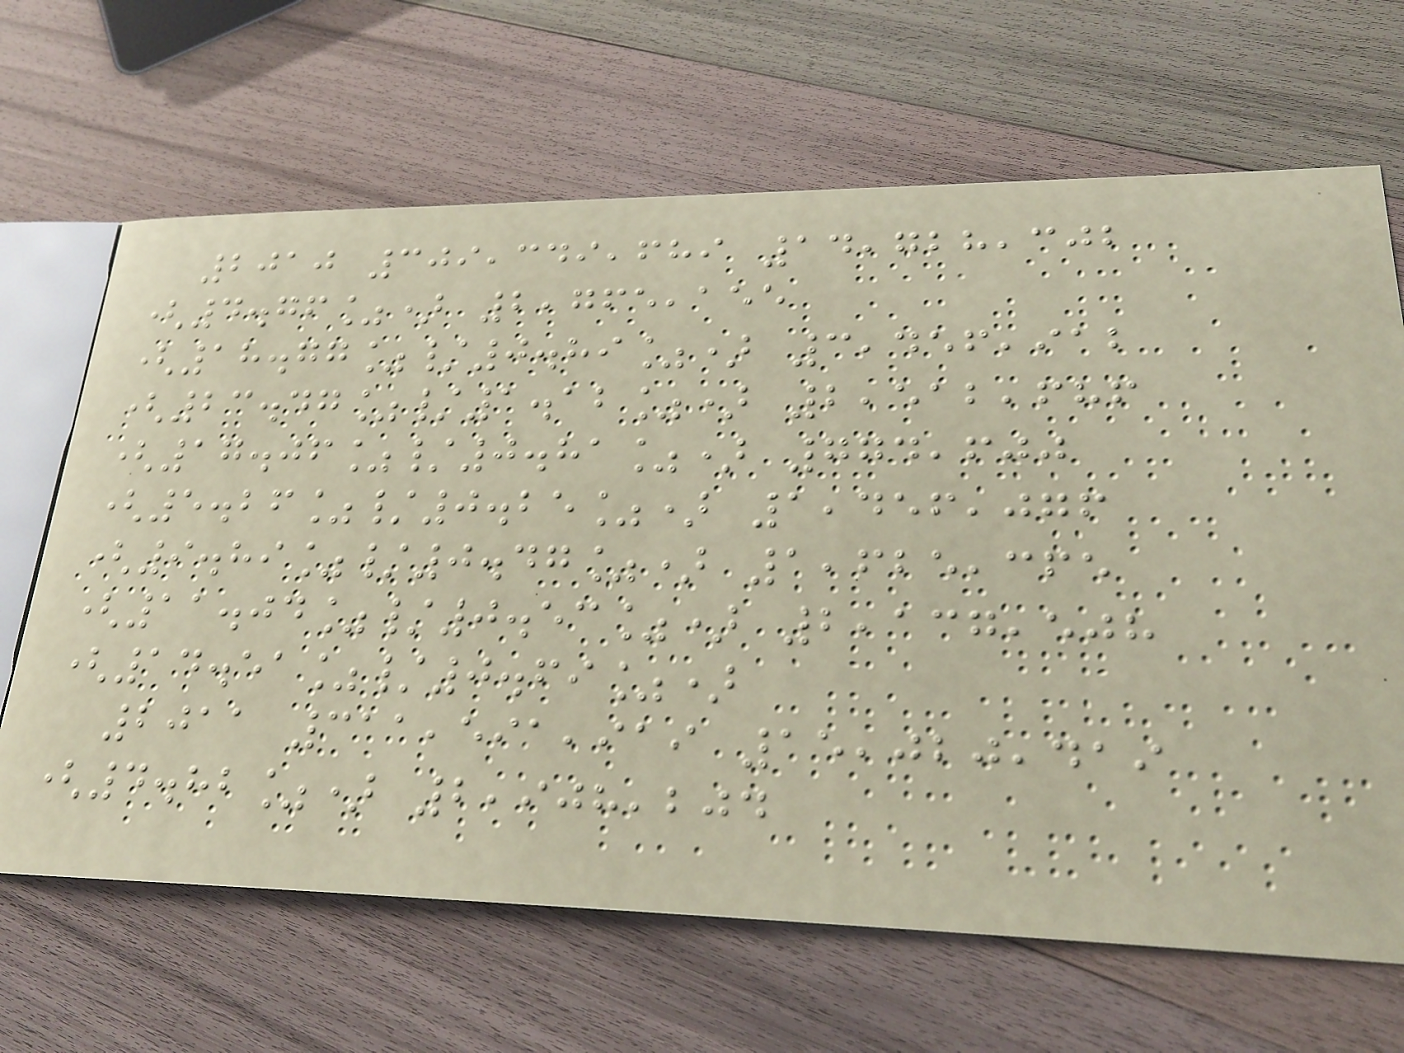2010 309,349,689 14,728,302
(4.76%) 2,765,155
(18.77%/0.89%) 3,456,912
(23.47%/1.12%) 2,512,686
(17.06%/0.81%) 774,600
(5.26%/0.25%) 1,456,076
(9.89%/0.47%) 1,625,365
(11.04%/0.53%) 2,137,508
(14.51%/0.69%)
2011 311,591,919 15,020,419
(4.82%) 2,908,204
